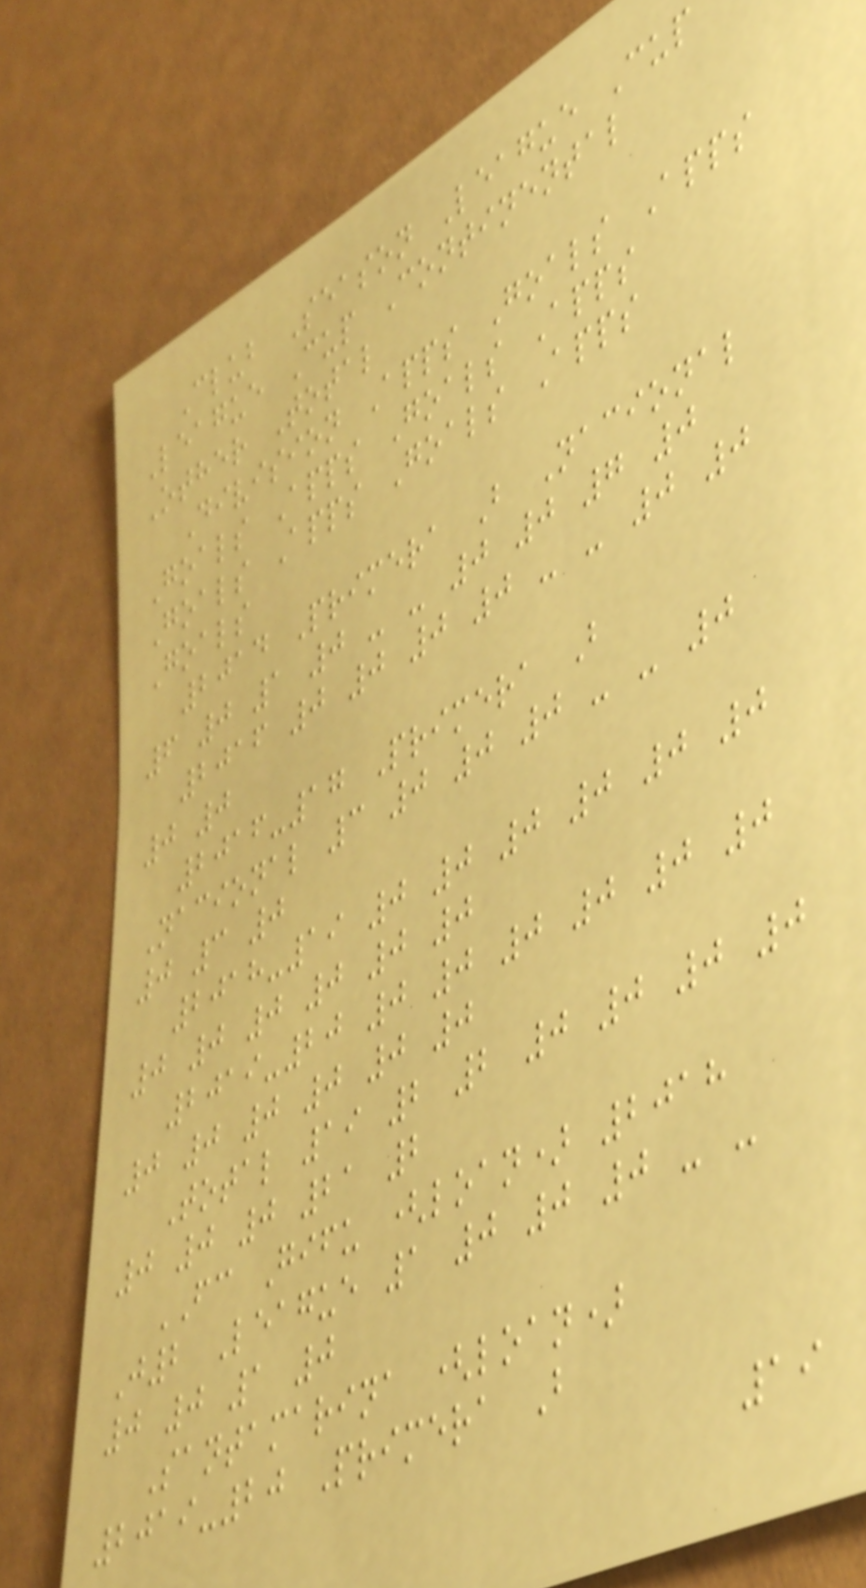Club Season League Cup
League Cup Continental
Other Total
Division Apps Goals Apps
Goals Apps Goals Apps
Goals Apps Goals Apps
Goals
2014 Primera B Nacional
6 0 1 0 - - 0 0 7 0
2016 0 0 0 0 - - 0 0
0 0
2016-17 Primera B
Nacional 3 0 0 0 - - 0
0 3 0
2018-19 0 0 0 0 0 0
0 0 0 0 0 0
2019-20 0 0 0 0 0 0
0 0 0 0 0 0
Total 19 2 2 0 0 0 0
0 0 0 21 2
FC Gifu (loan) 2018
J2 League 1 0 0 0 - -
0 0 1 0
Santamarina (loan)
2019-20 Primera B
19
